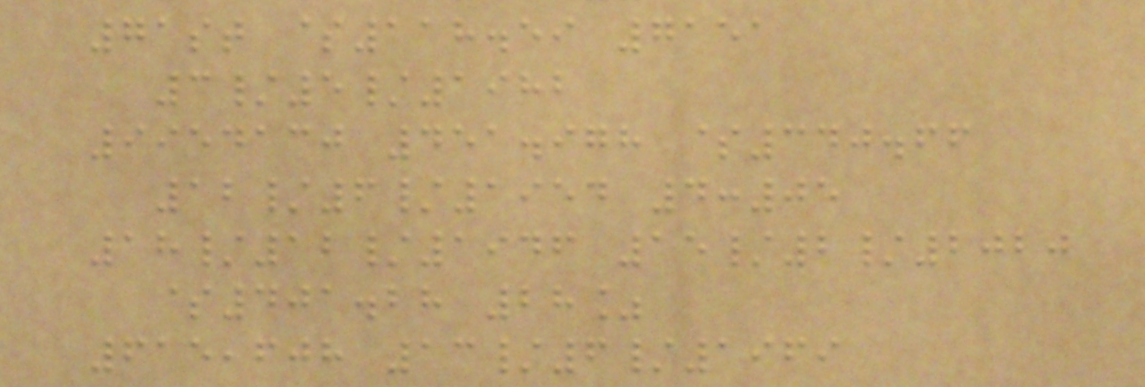71st $118.59 7151
3/5/1982
9954130 451.978 $340.66
12/6/1954 4:05
18/12/1946 15/2/2020
$401.28 28%
615,608 13/6/1969
